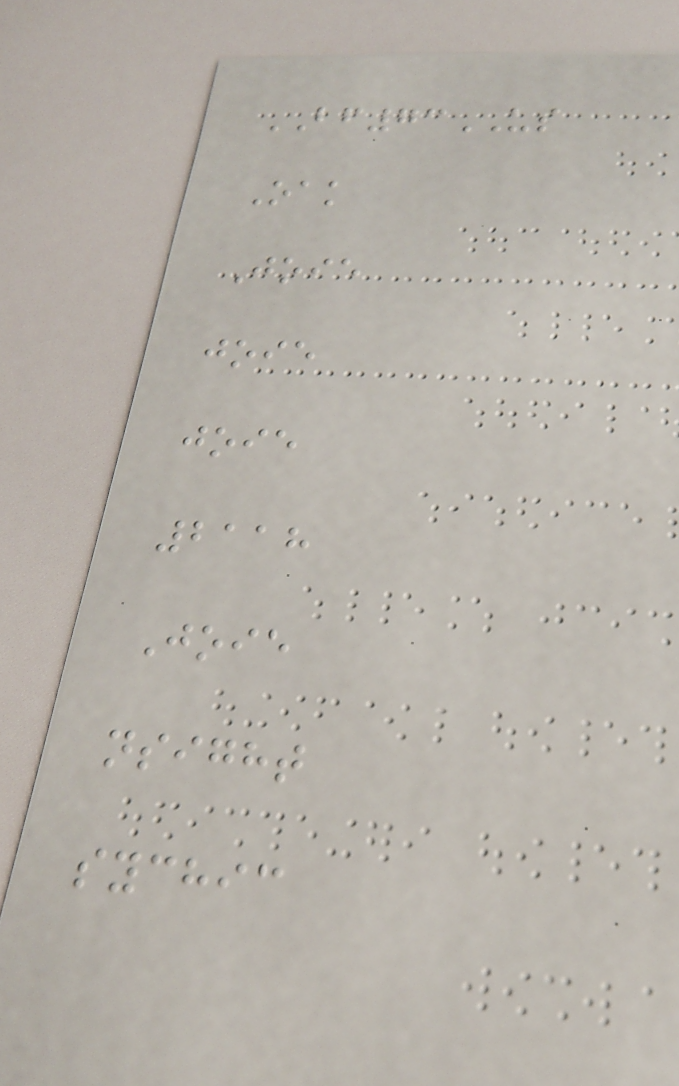BF73US
Oak
Joie
joie
joie
2118
Joie
nsight
sychic
